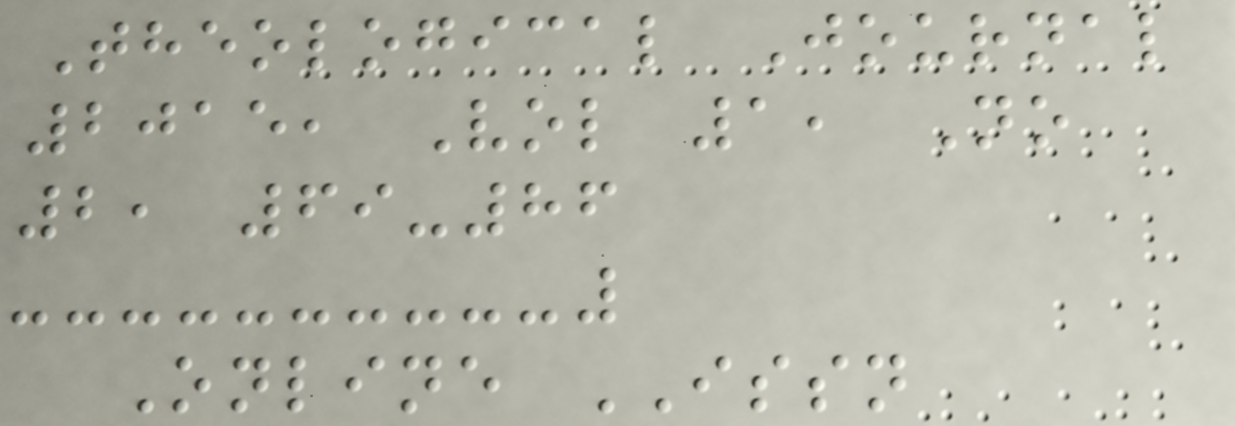Theological Journal
2015, Vol 1, No
2, 69-86
Online ISSN
